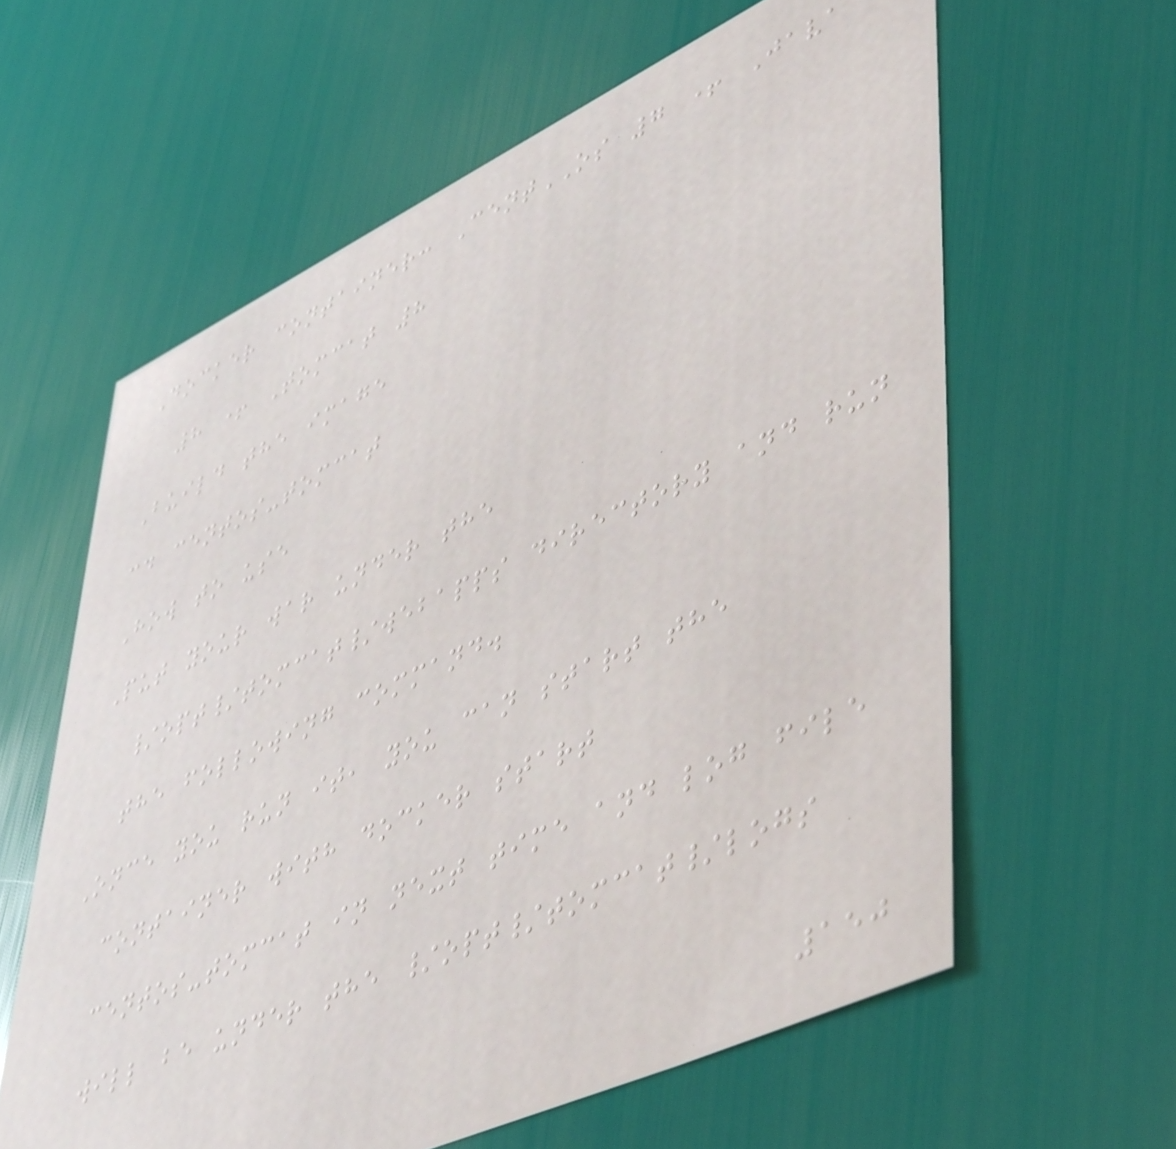Docker container: CentOS 7 + Java
8 + Tomcat 8
Build the image
cd centos-tomcat
How to use
Put your war under the
/opt/tomcat/webapps directory and run
the following command.
Once you run it, you can start the
container with docker start
centos-tomcat in next time and log file
will be under the /opt/tomcat/logs
150
